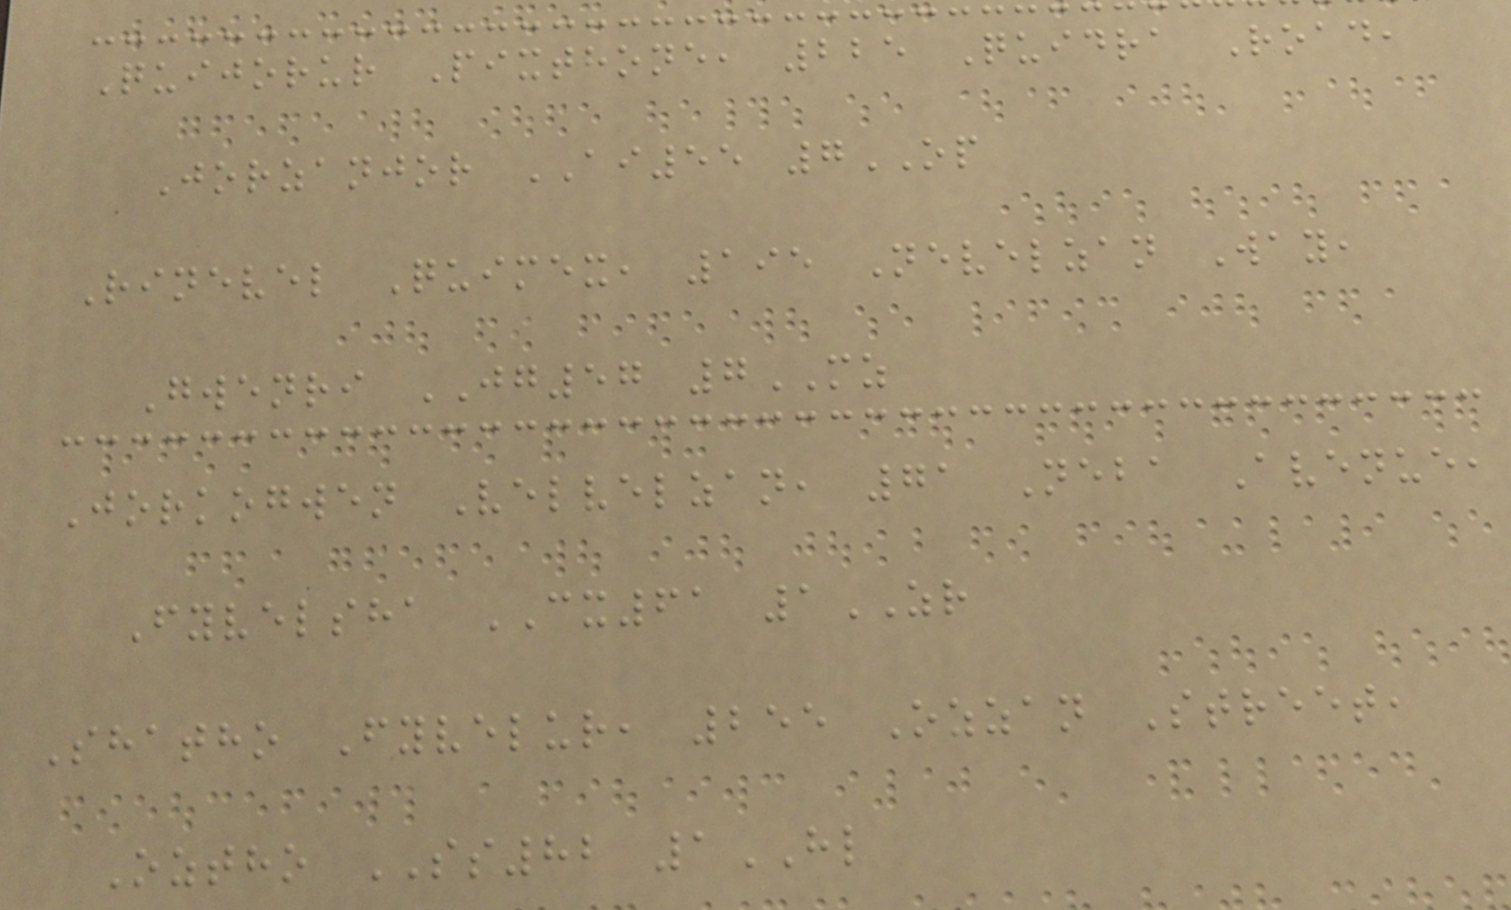Quijorur Pixthone, 225 Quidra Road,
Jorzanjor AI55 7OP
Rinevel Quimex, 195 Nevelzan Way,
Gwenri JG57 7MZ
Jorkogwen Velvelzan, 71 Neba Avenue,
Fyvelsha CX61 1ZR
Shatho Fyvelur, 255 Ozzan Street,
Oztho SS82 1HL
